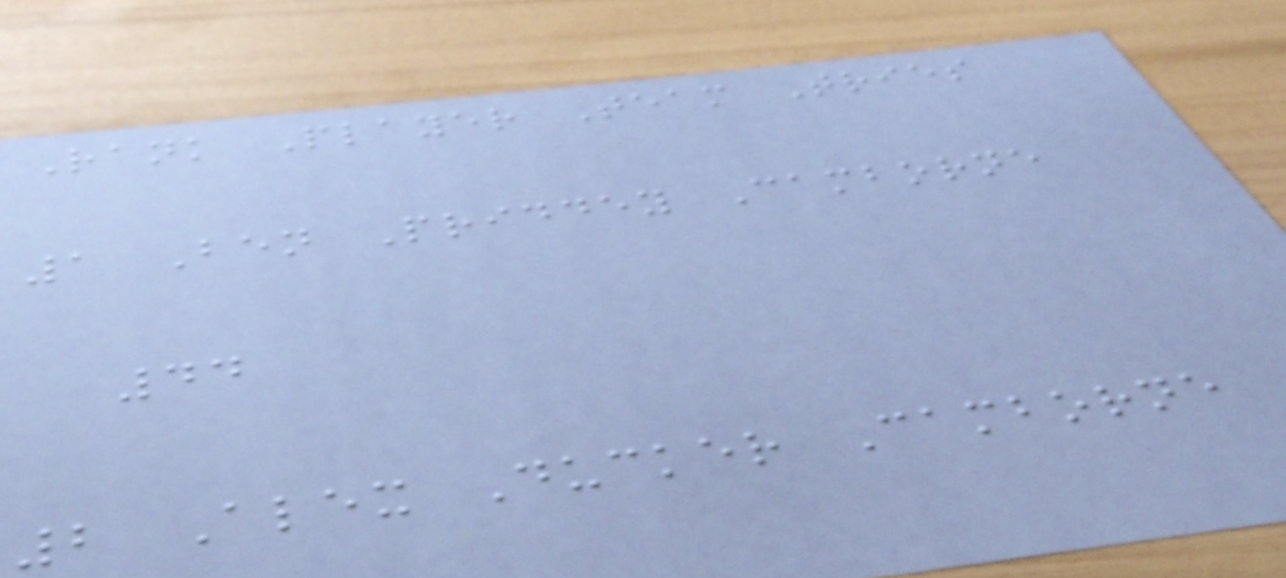Rank Player Team Tries
1 Ben Priddey Camborne
44
2 Alex Ducker Camborne
